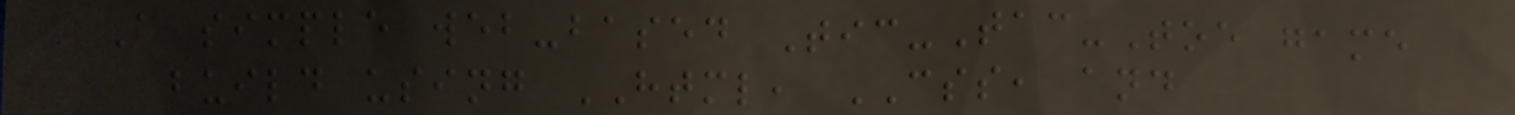A simple web-based Tic-Tac-Toe game
build using HTML, CSS, and
